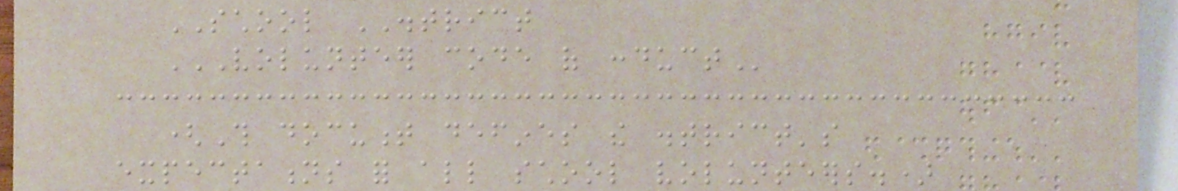SCHOOL DISTRICT
VOLUNTEER CODE OF CONDUCT
(This document defines the district's
expectations for all school volunteers.)
